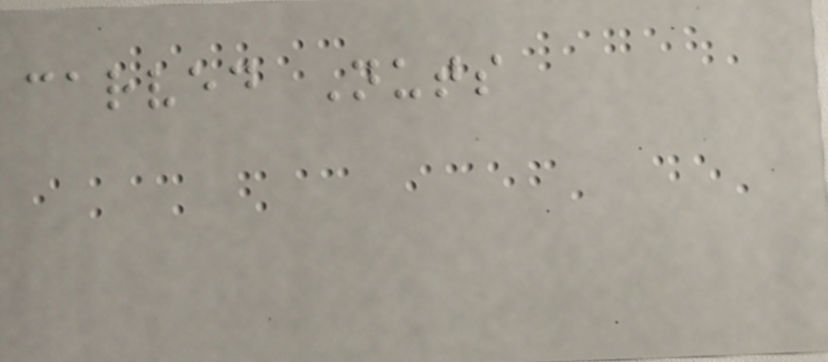carved Nuts
